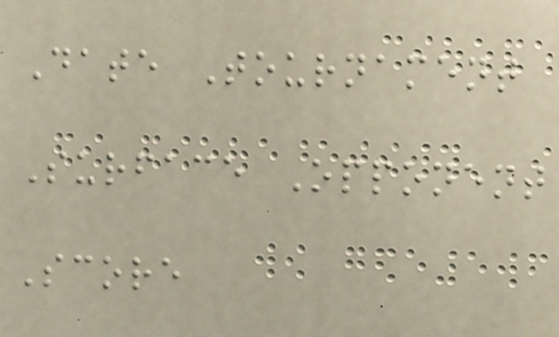Date Tournament
Surface Opponent
Score
